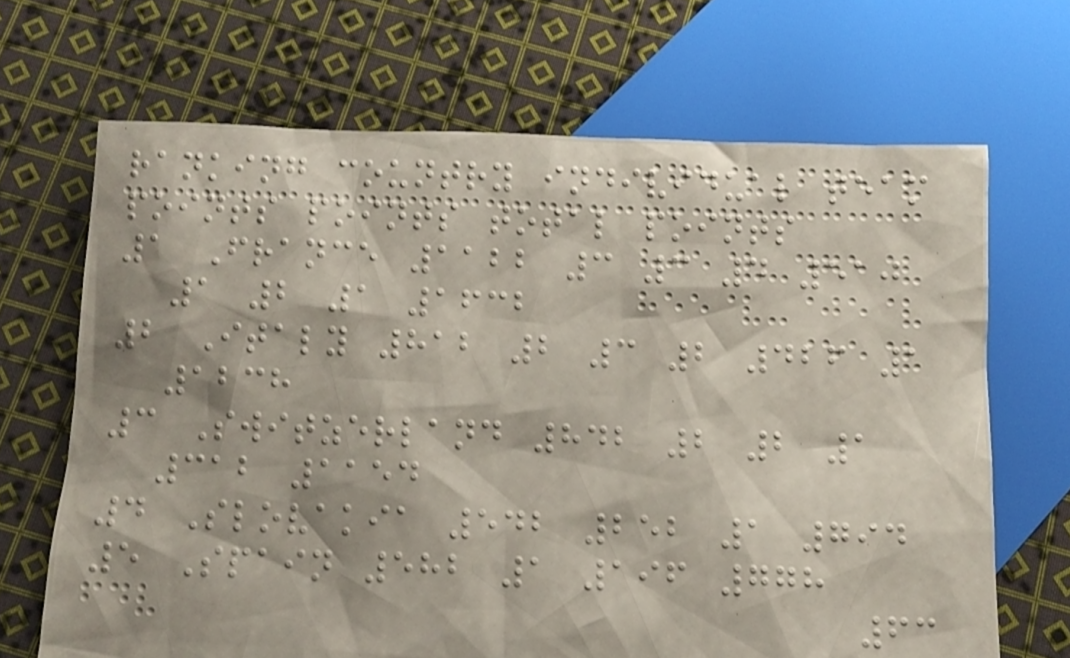ranking country individual team
points points total points
1 France 1122 3 3 4 510
1 2 1 1632
2 Italy 812 2 3 2 426 1
1238
3 Switzerland 842 2 2 1
312 1154
4 Slovakia 542 252 1 794
5 Spain 582 1 196 778
63
